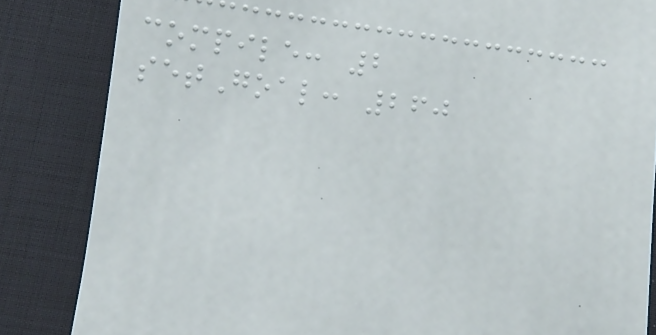compile: 2
setGoal: 260
